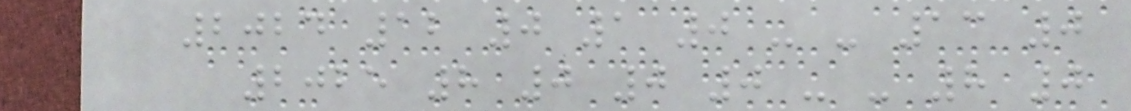2024 12 0 1 0 - - 13 0
2025 8 0 0 0 - - 8 0
